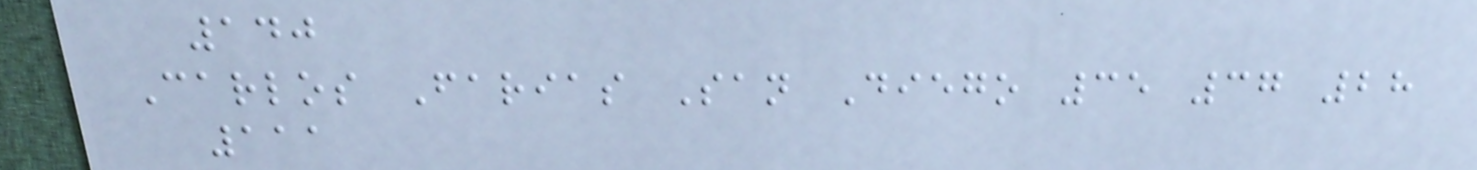140
Carlos Farias San Diego 35 37 28
111
